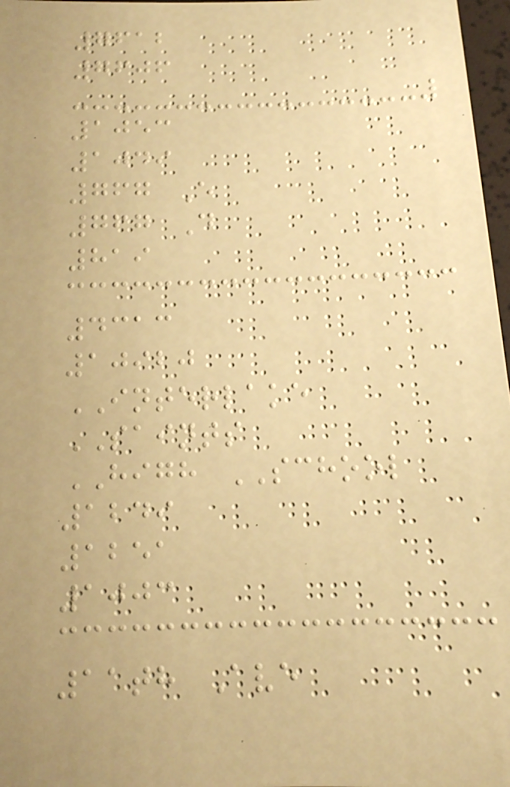7612
7606
1053
1049
767 E
767 D
819
4313
10920
INTERLAKE
SAINTS
HIGH SCHOOL
1249
1251
1003
11th Ave
